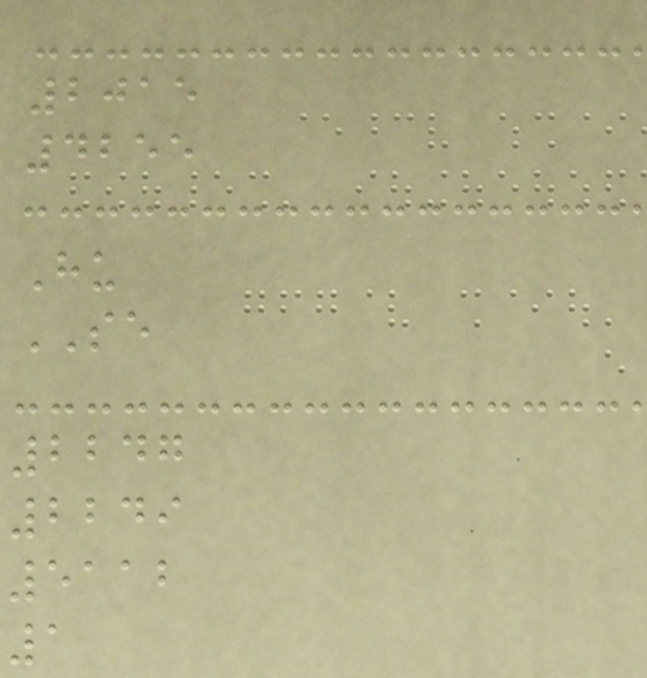2015
4255
Hu
SE
2247
2249
5112
1
